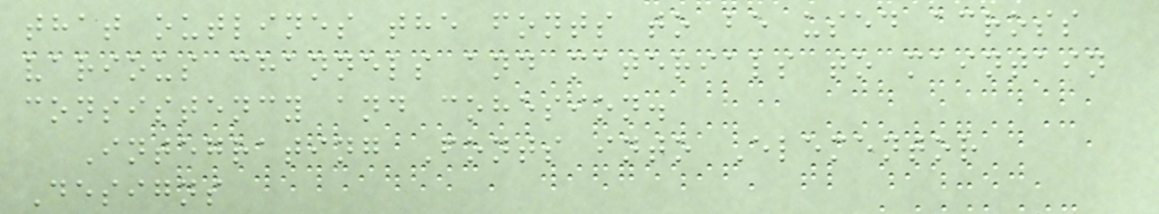that outlines the fonts to be used across
various channels and materials to maintain
consistency and cohesion.
Integrating Fonts into Elementor
Designs
